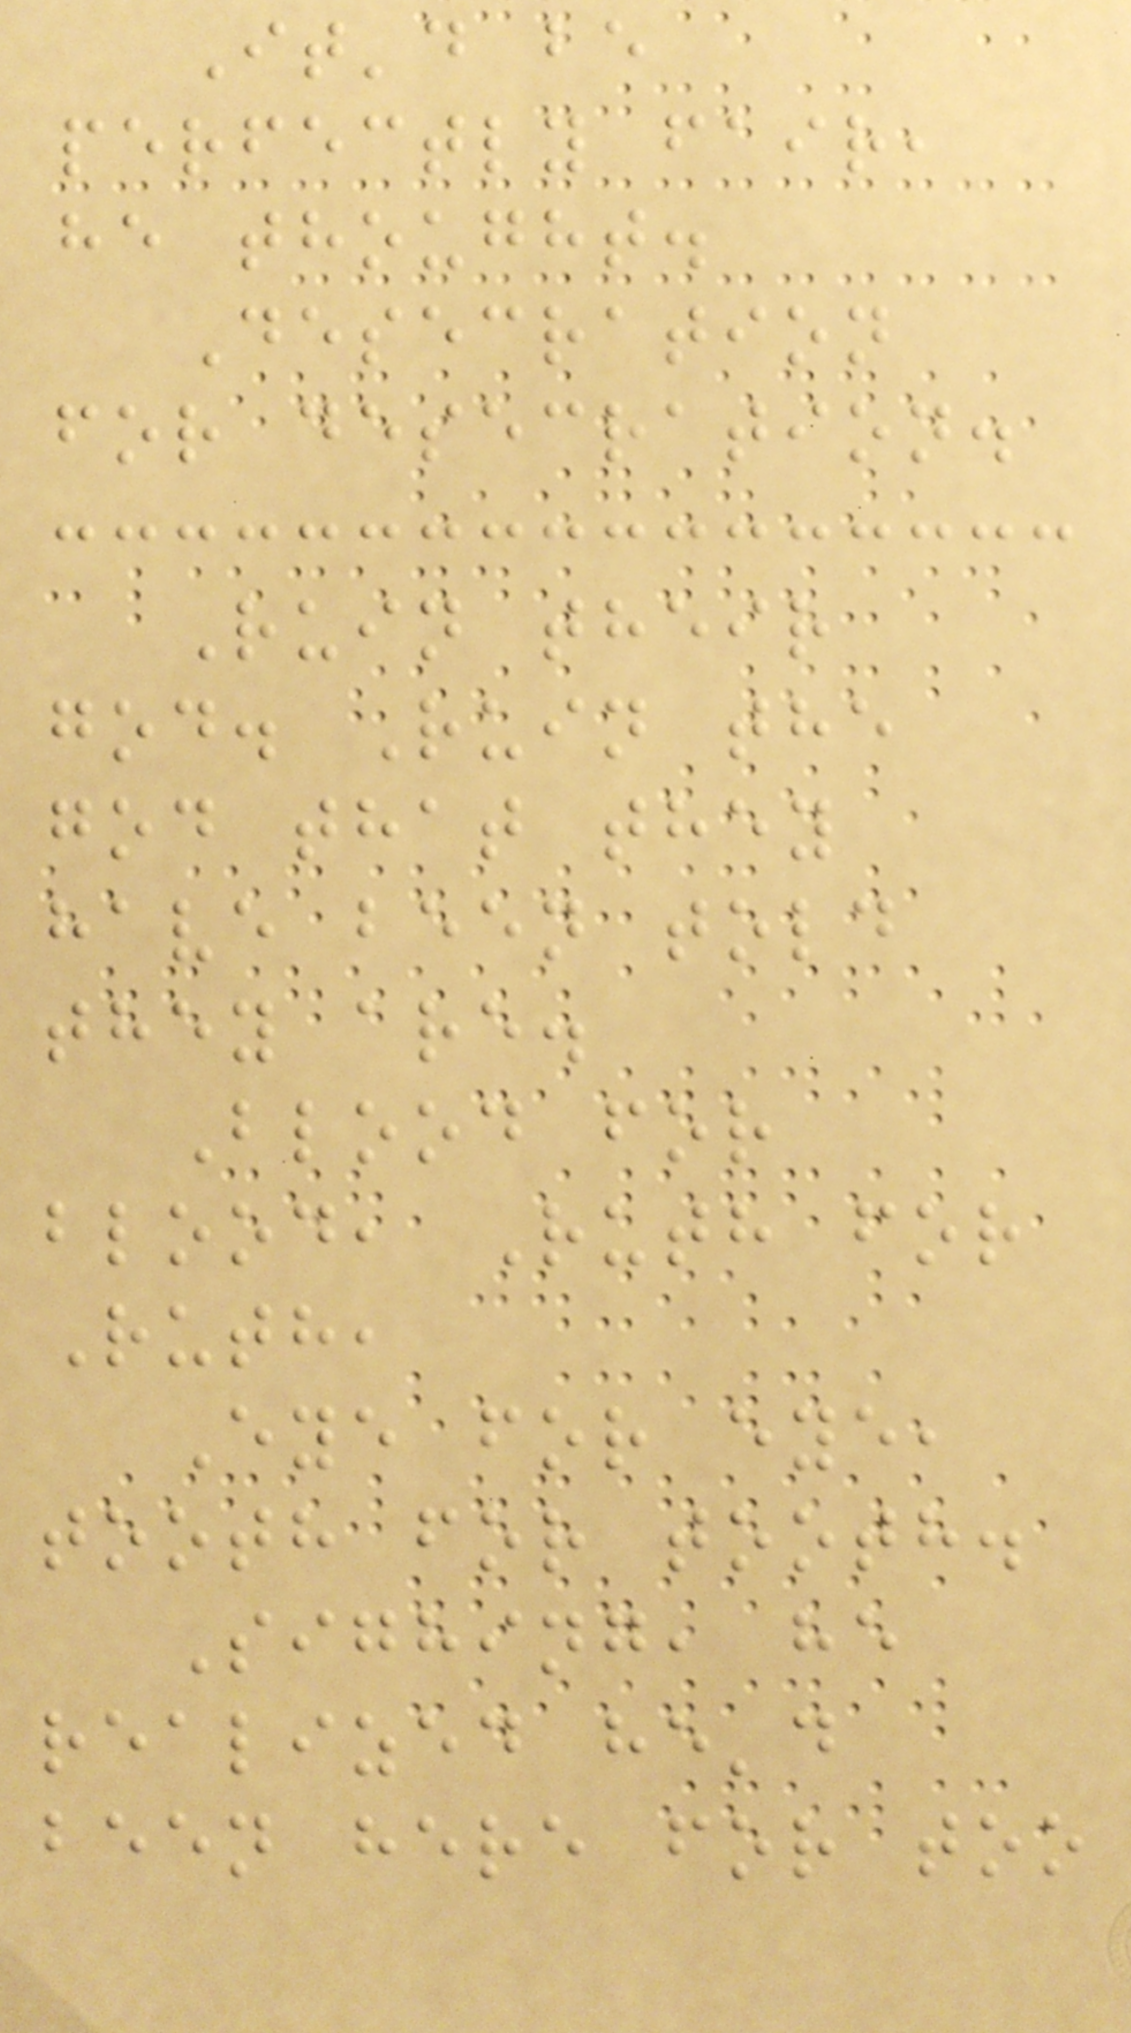It'd be
perfectly fair,
he thought.
Desecration
for desecration.
Ruin their
god. Ruin the
god that they
have been told
they are.
Blood for
blood, Ruth for
Ruth,
Eye for eye,
tooth for tooth.
Sighing, he
realized he'd
been here for too
